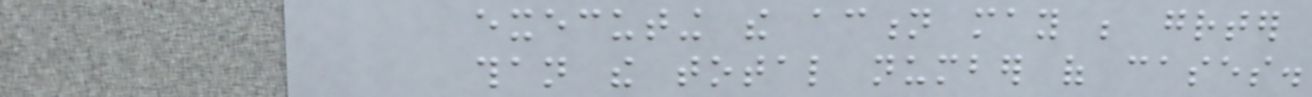executing the action may be greater
than the total number of cases.
